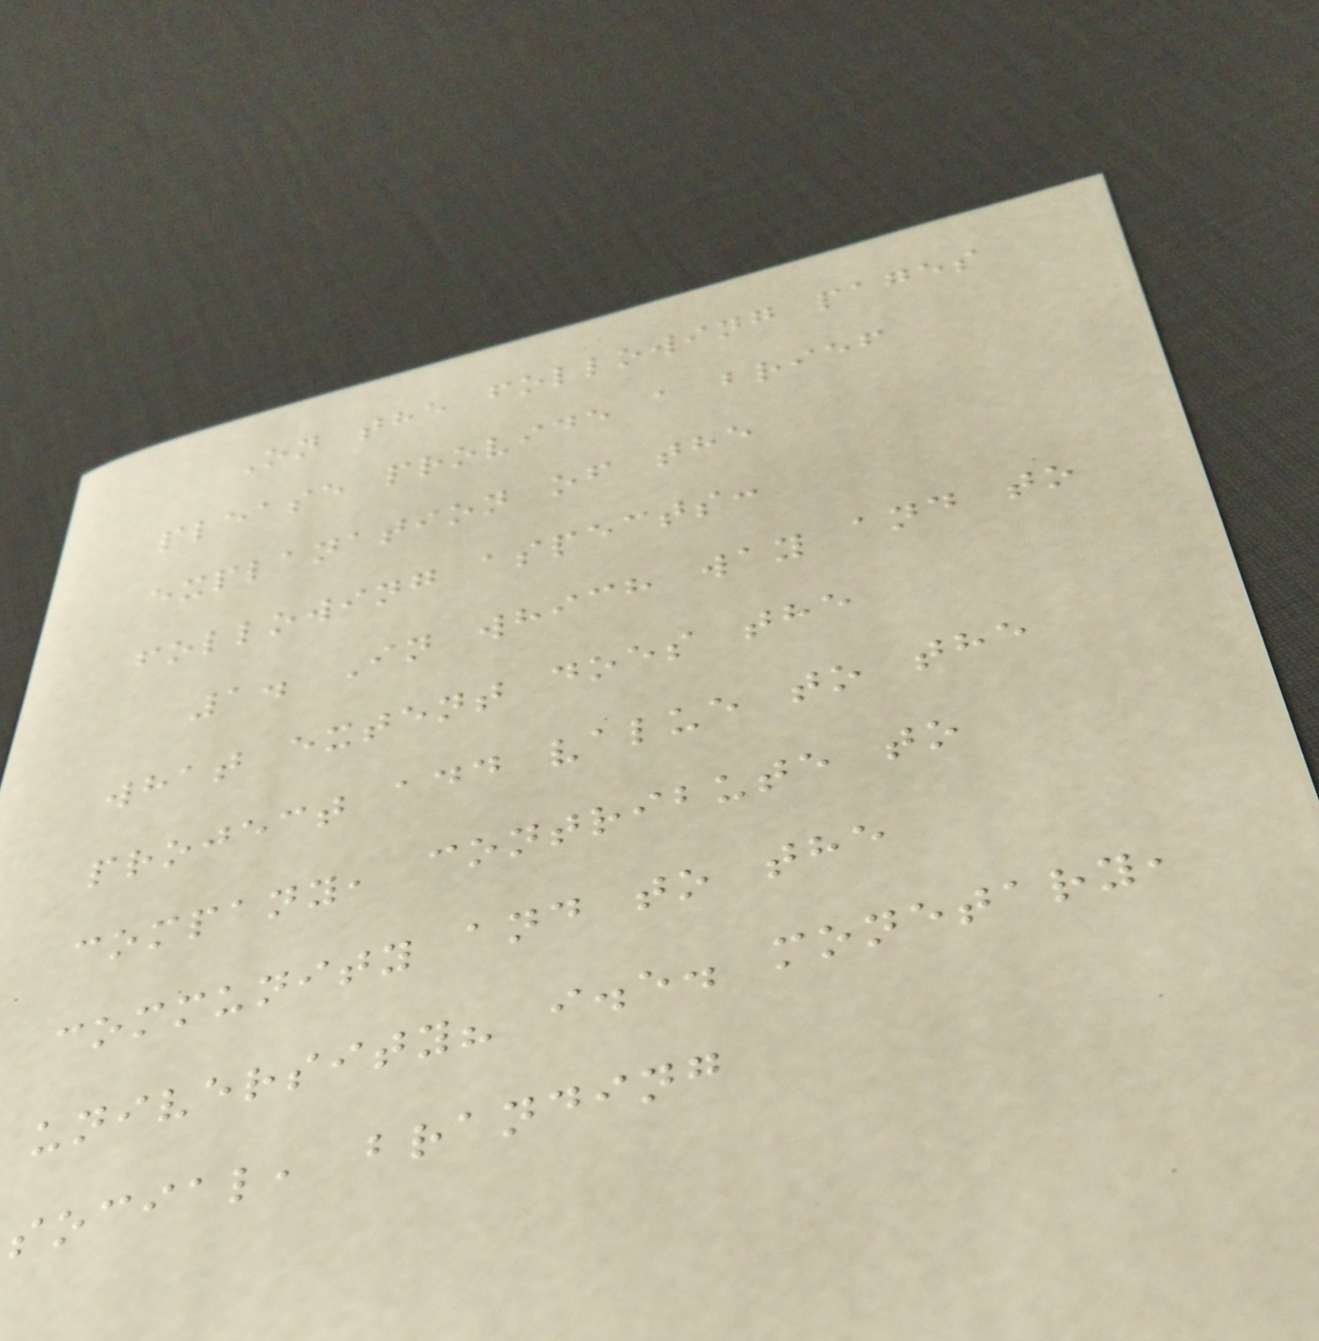On the following pages
please provide a brief
explanation of the
following aspects:
1. In which way and to
what extent does the
project add value to the
company, contribute to
community and to the
university? i.e. monetary,
social, branding
